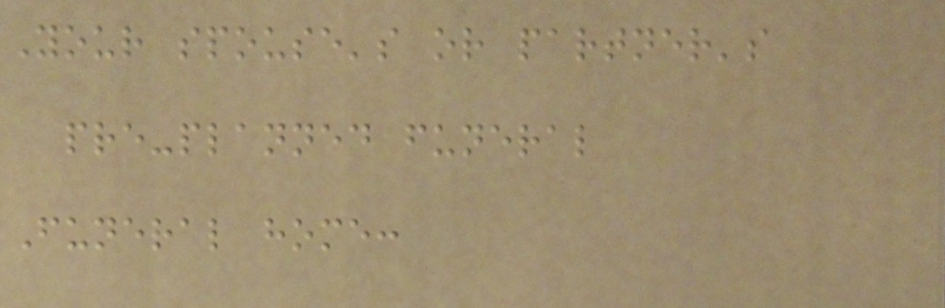Your spouse's or partner's
pre-planned funeral
Funeral home:
